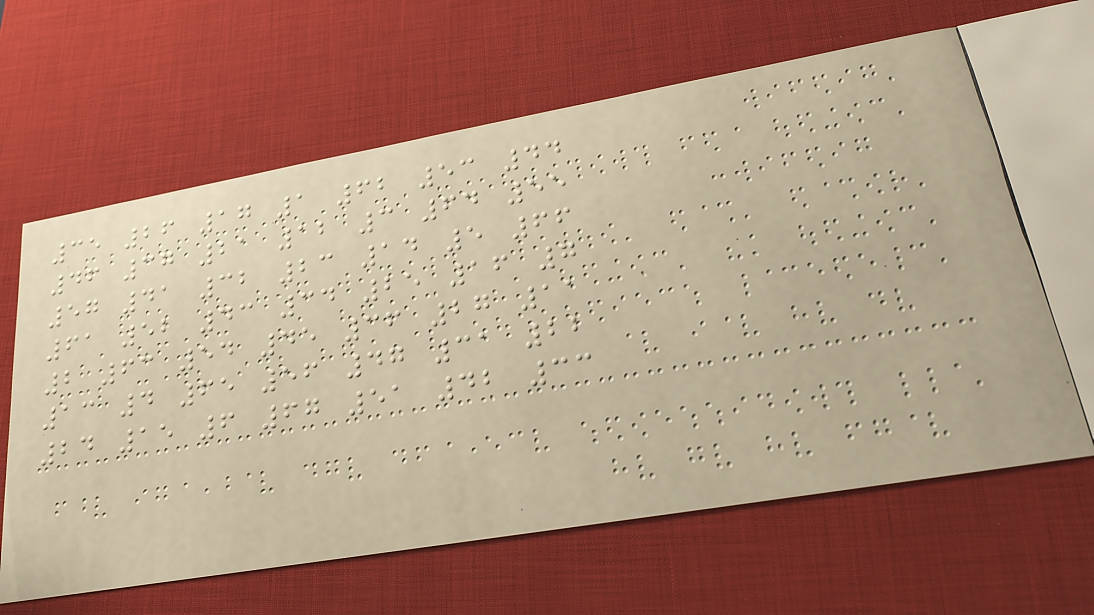35 26 17 1 62 53 44
46 37 21 12 3 64 55
57 41 32 23 14 5 66
61 52 43 34 25 16 7
2 63 54 45 36 27 11
13 4 65 56 47 31 22
24 15 6 67 51 42 33
